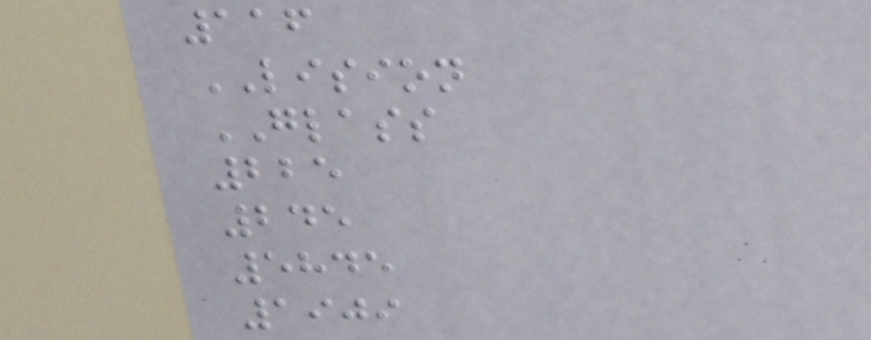116
LISION
GLASS
225
245
5845
1909
